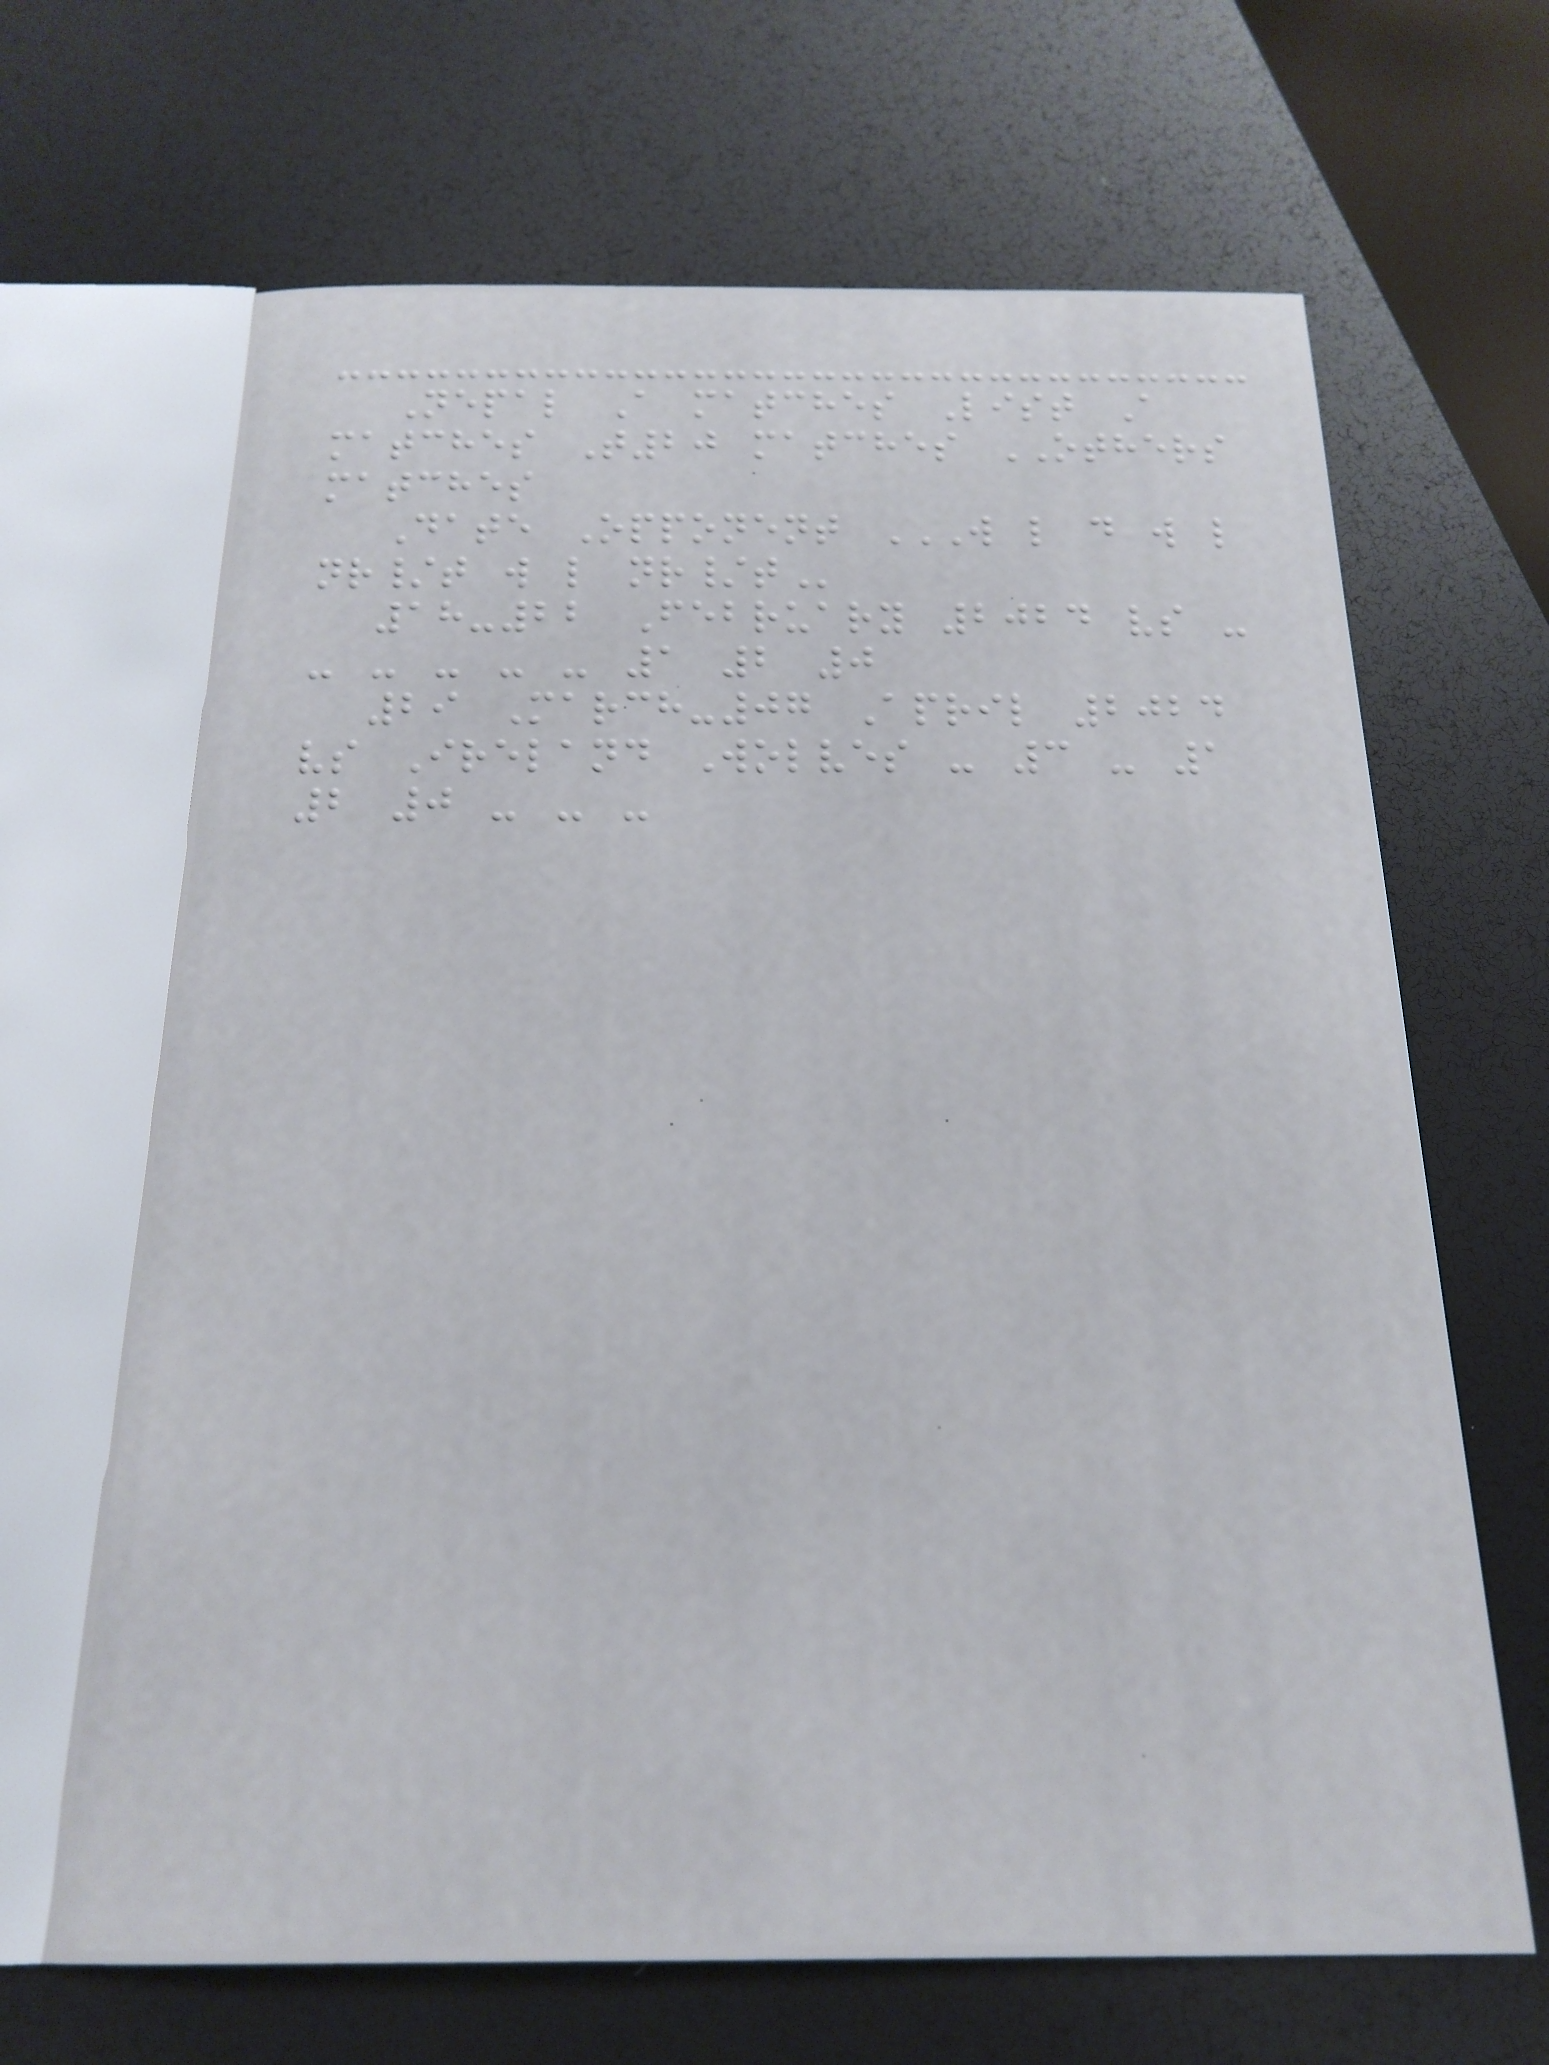Nepal A matches List A
matches T20 matches OTHERS
matches
Date Opponent W L D W L
NR/T W L NR/T
18-22 February 2024 vs -
- - - - - 1 2 0
29 March-07 April 2024
vs Ireland Wolves - 3 - 1
2 0 - - -
